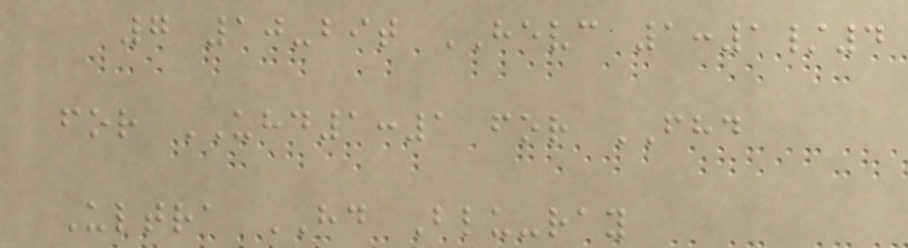7 10-bit HEVC 1:1/4
for UHD1:1 for FHD
Ultra HD Blu-ray
